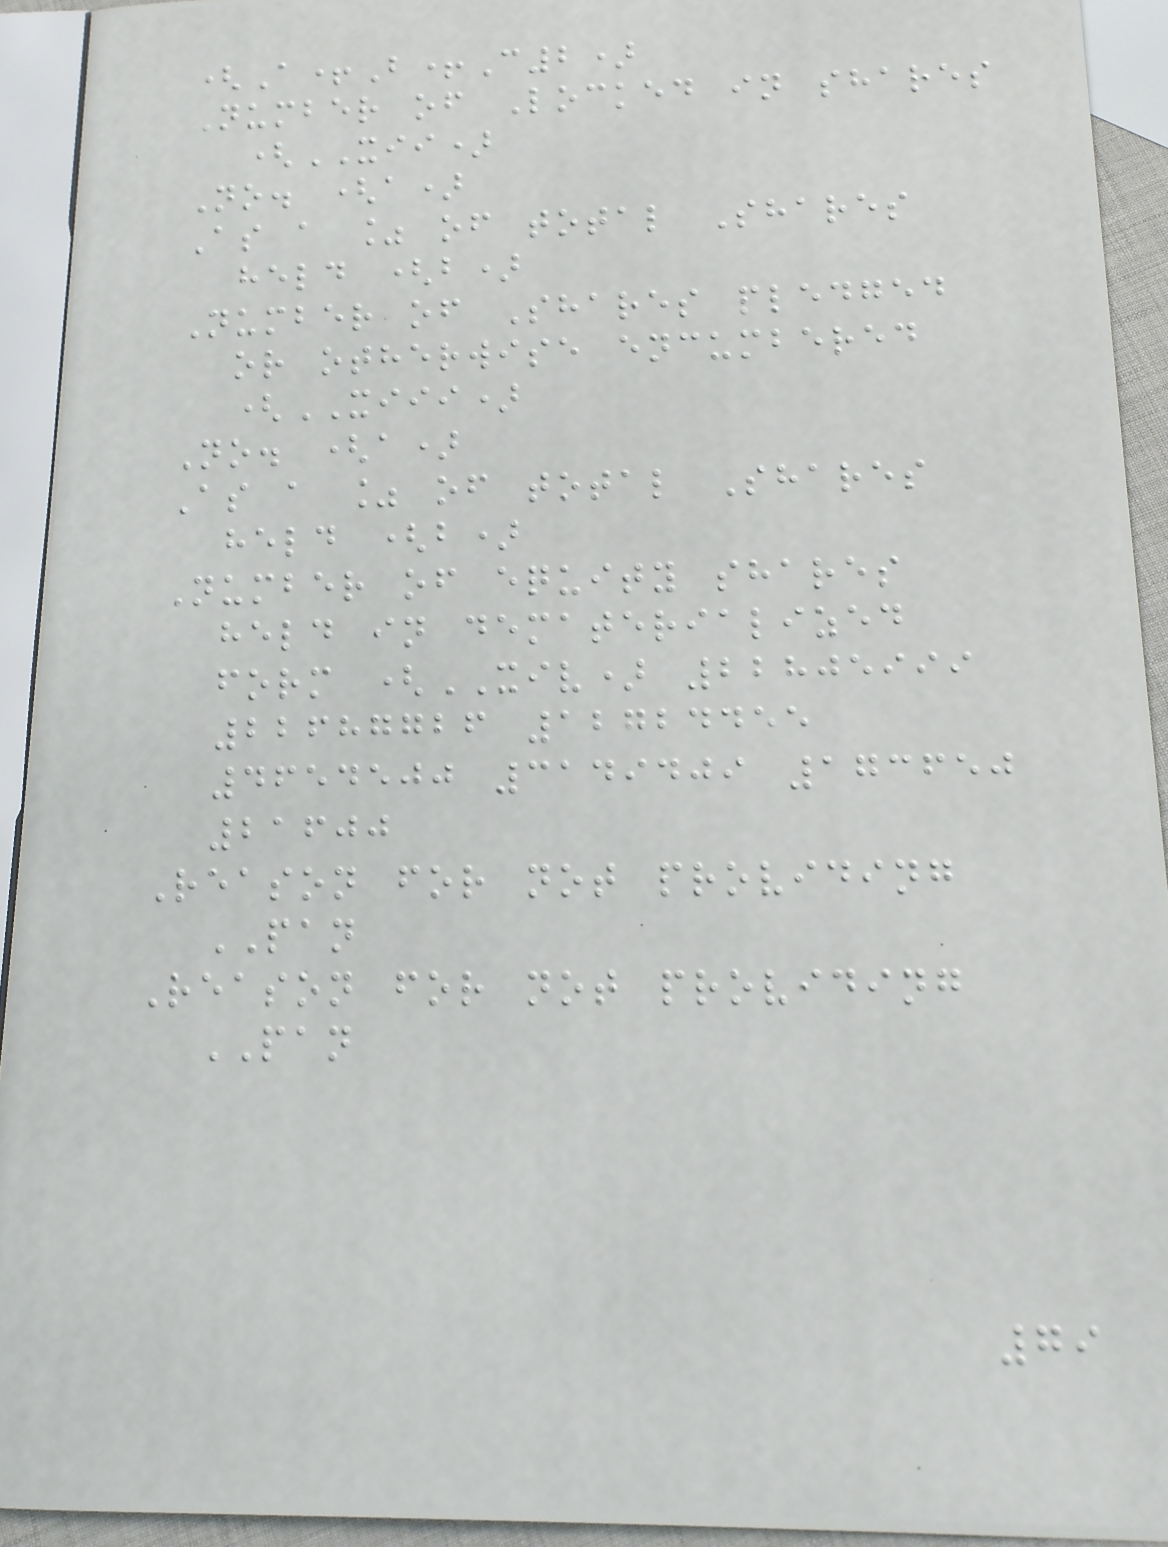(A+B+C2)
Number of Locked in shares
(XII)
No. (a)
As a % of total Shares
held (b)
Number of Shares pledged
or otherwise encumbered
(XIII)
No. (a)
As a % of total Shares
held (b)
Number of equity shares
held in dematerialized
form (XIV) 22805999
22687726 12724455
4654500 3149409 173650
21600
Reason for not providing
PAN
Reason for not providing
PAN
79
